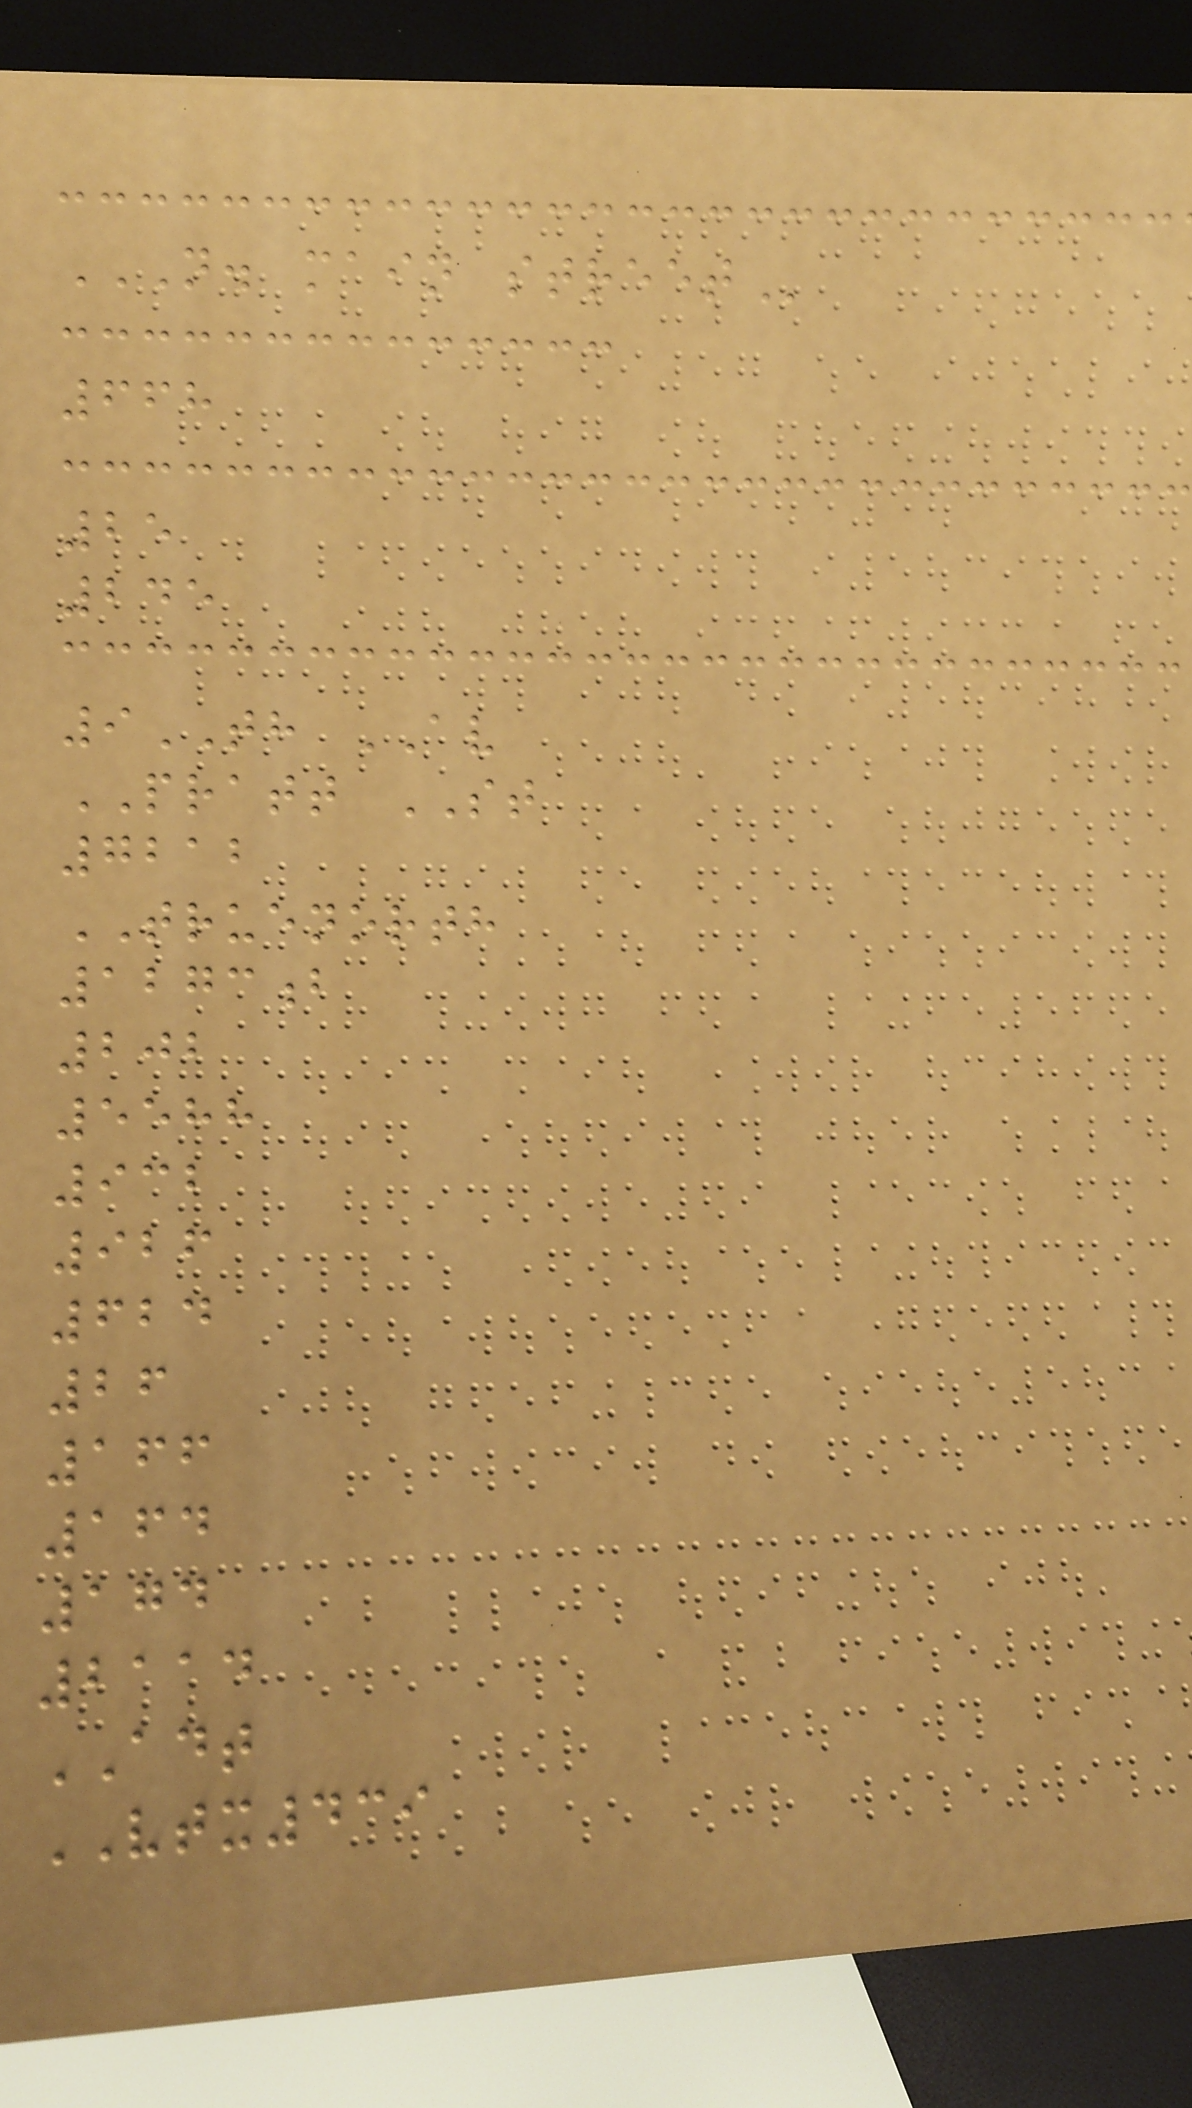N. MAIN STREET
668
25
245
9TH AV
PRATT ST
7212
TRUENORTH
1273b
202
5588
932
926
624
26
166
164
174
2114
ADT
VTX439
